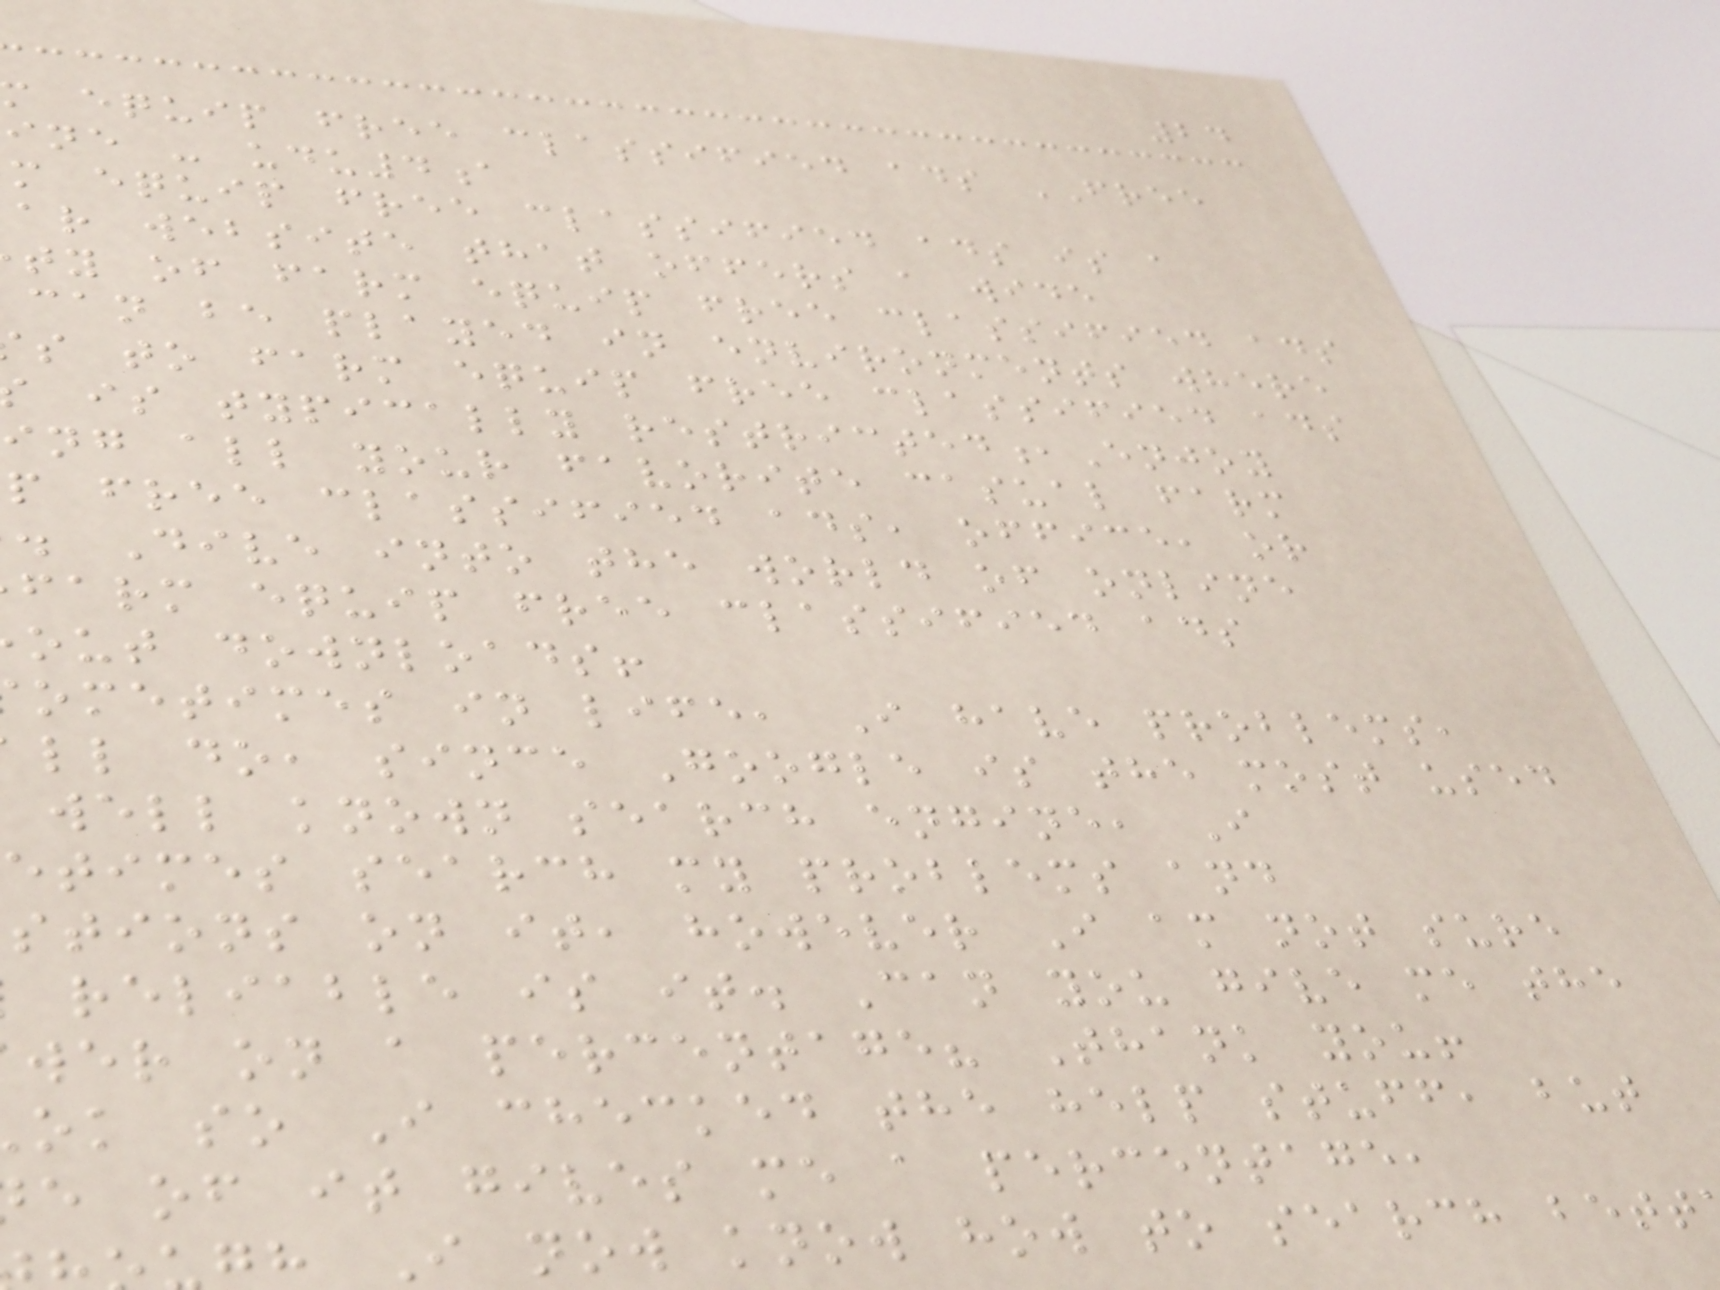24
m equip free classified ads FREE
ine - udu4a
m equip free classified ads is a
ar website that offers a wide
ty of farm equip free classified ads
can be played in environments where
s to farm equip free classified ads
is typically restricted,Enjoy
ing all your favorite casual farm
p free classified ads, office, or
. Dive into the world of online
farm equip free classified ads
out downloads!
ometimes in life, I have problems,
ll do, since Google is the most used
well known search engine, I
etimes search my problems and
stions on it, however I am not sure
reliable is it. Can you give me the
wer on a percentage? Thank you!
ok so I checked the help stuff, but
e of it gives me a percentage,
h I now know how to search bett
